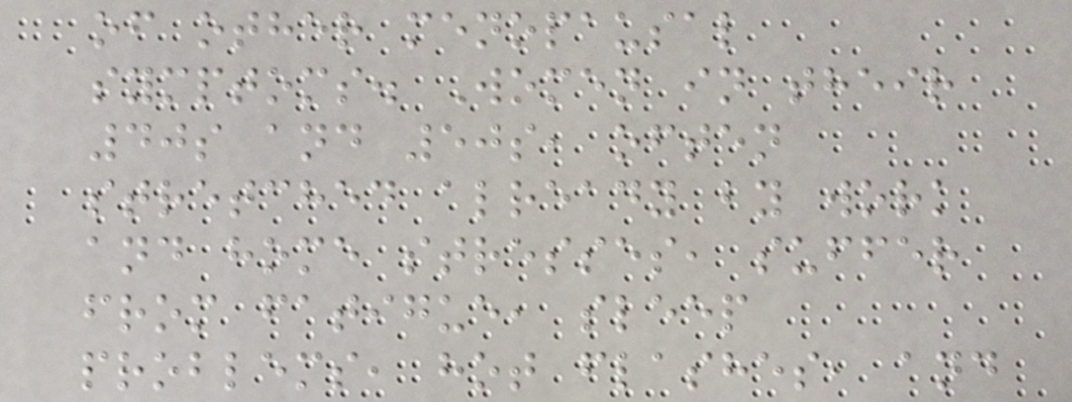of other menopausal
symptoms. Women in their
40s and 50s, often
stretched already by work
and home stresses, suffer
from fatigue, sleep
problems, hot flashes, and
